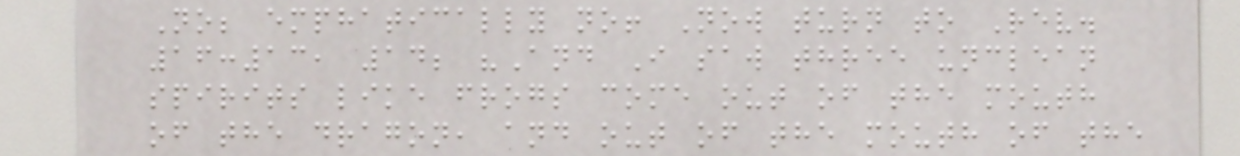No; emphatically no! Now turn to Rev.
16:13, 14; "And I saw three unclean
spirits like frogs come out of the mouth
of the dragon, and out of the mouth of the
